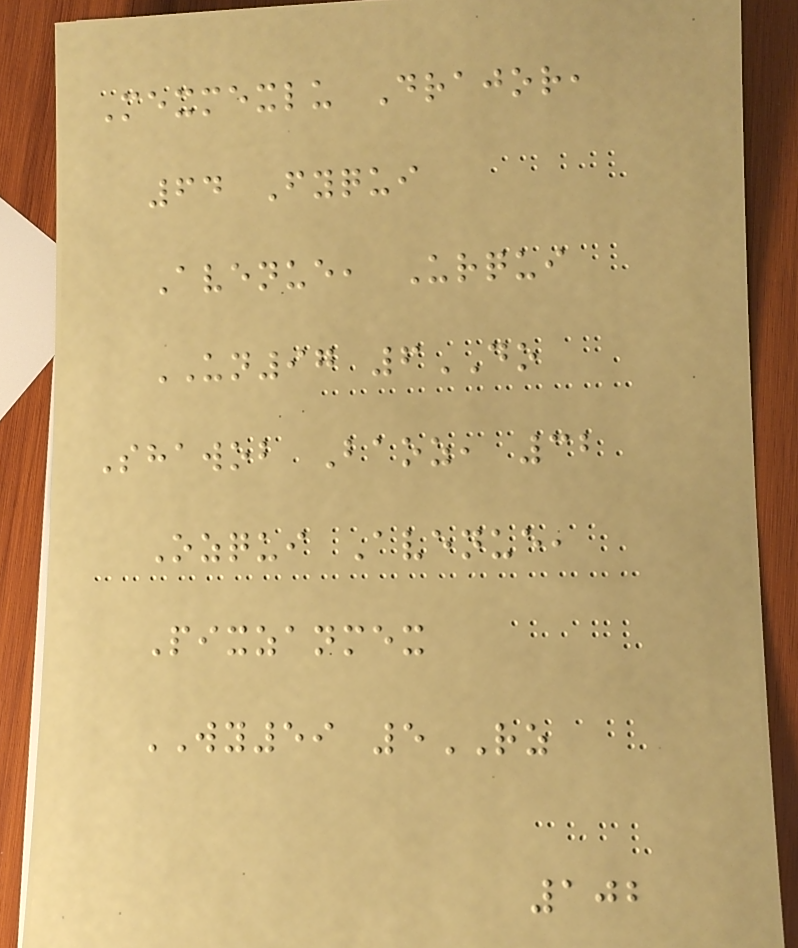Mexmexlu Drajor,
64 Fyqui
Avenue, Urqui
UN97 6DO
Shawob Baoz, 32
Ozqui Avenue,
Pixzanmex
WY59 5RZ
102
